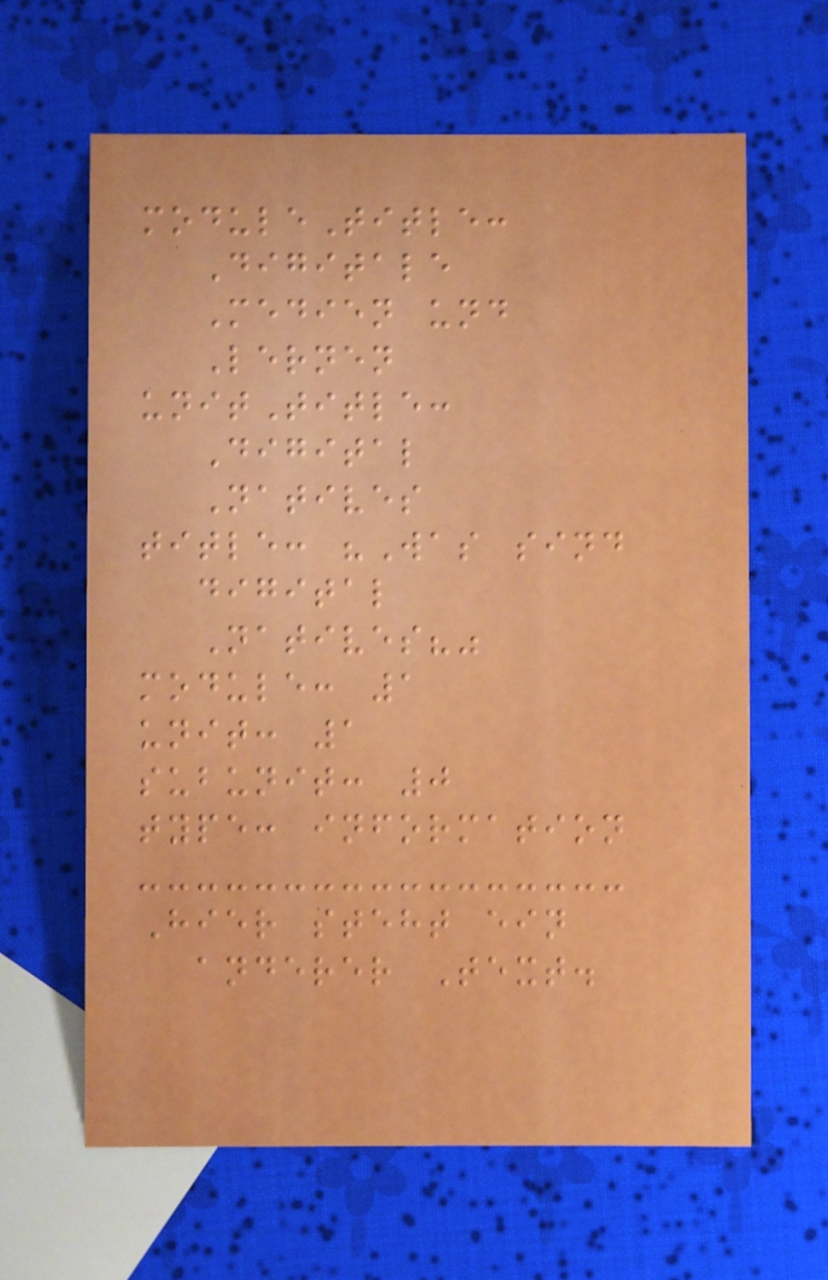moduleTitle:
Digitale
Medien und
Lernen
unitTitle:
Digital
Natives
title: "Was sind
digital
Natives?"
module: 1
unit: 1
subunit: 0
type: information
Hier steht ein
anderer Text.
